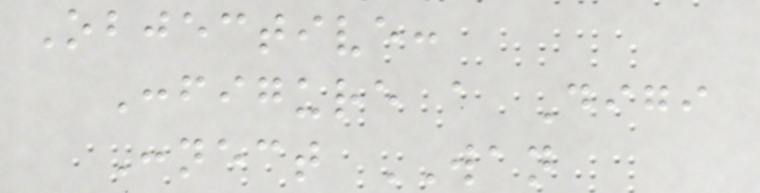Objective:
Configure a Digi
Connect WAN
